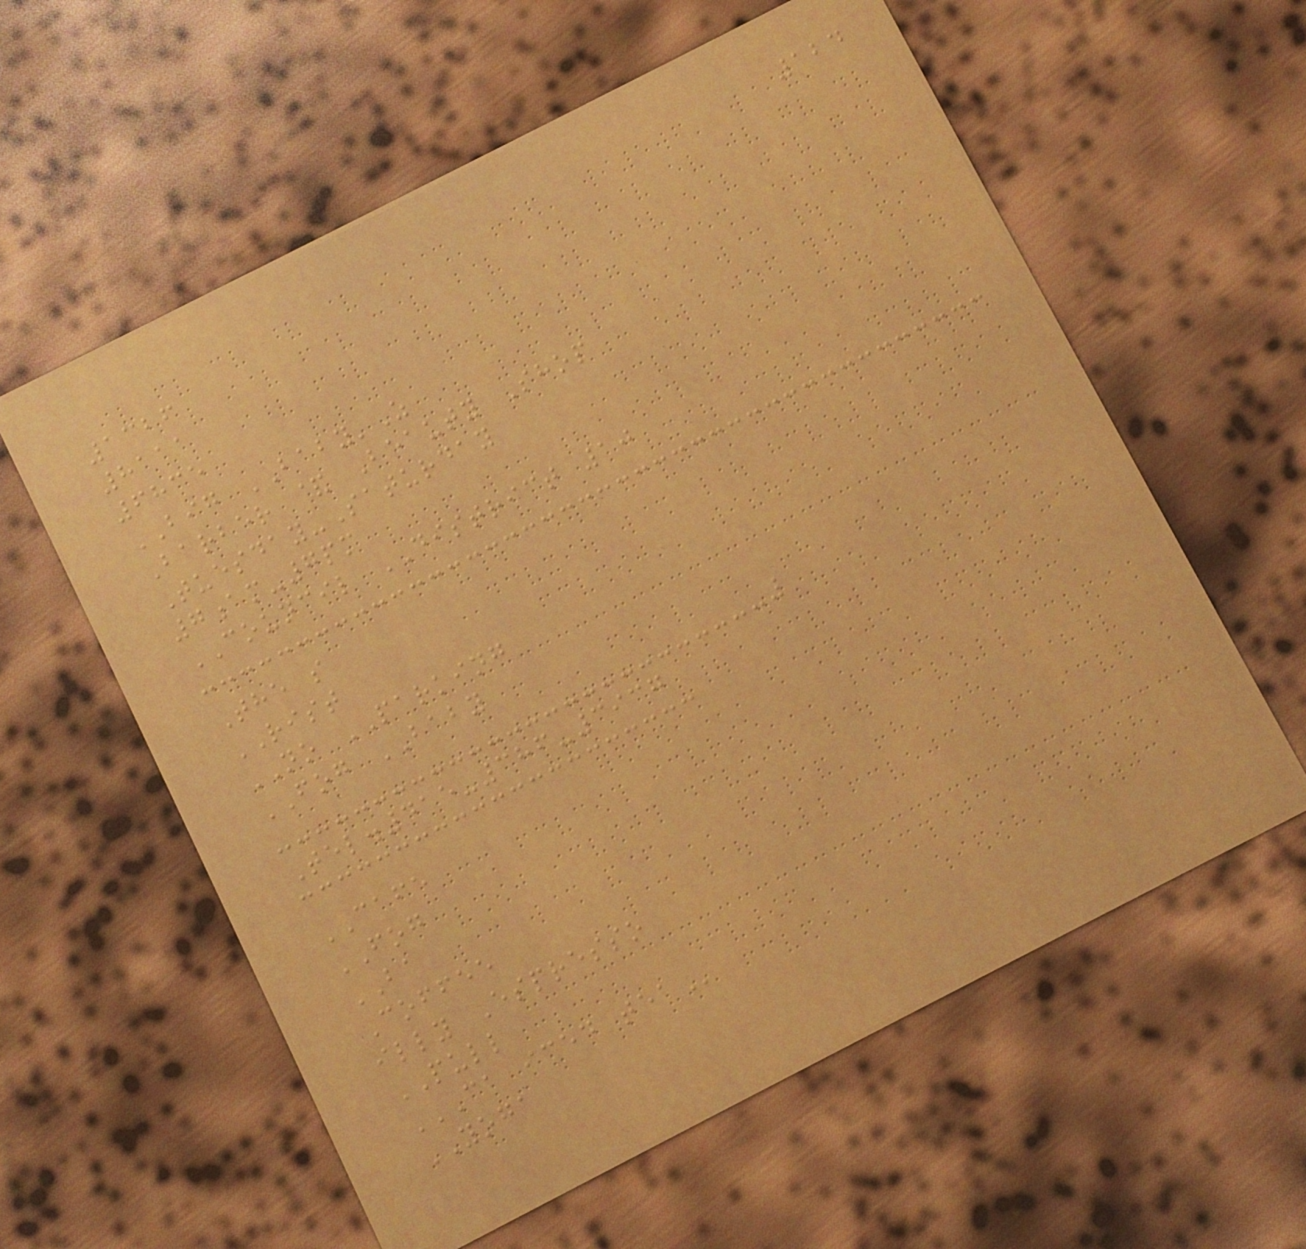124
1326
8111
6835
BIG BABY'Z
Barber & Beauty Shop
Tuesday-Saturday
7am-7pm
COUNCIL DISTRICT 10
The s
RIST
NO PARKING
FOG BABY
Tel.415-386-3937
CAFE
FOG
BA
Coffee
illy Espresso
PULL
CA ICED TEA
YOGA
